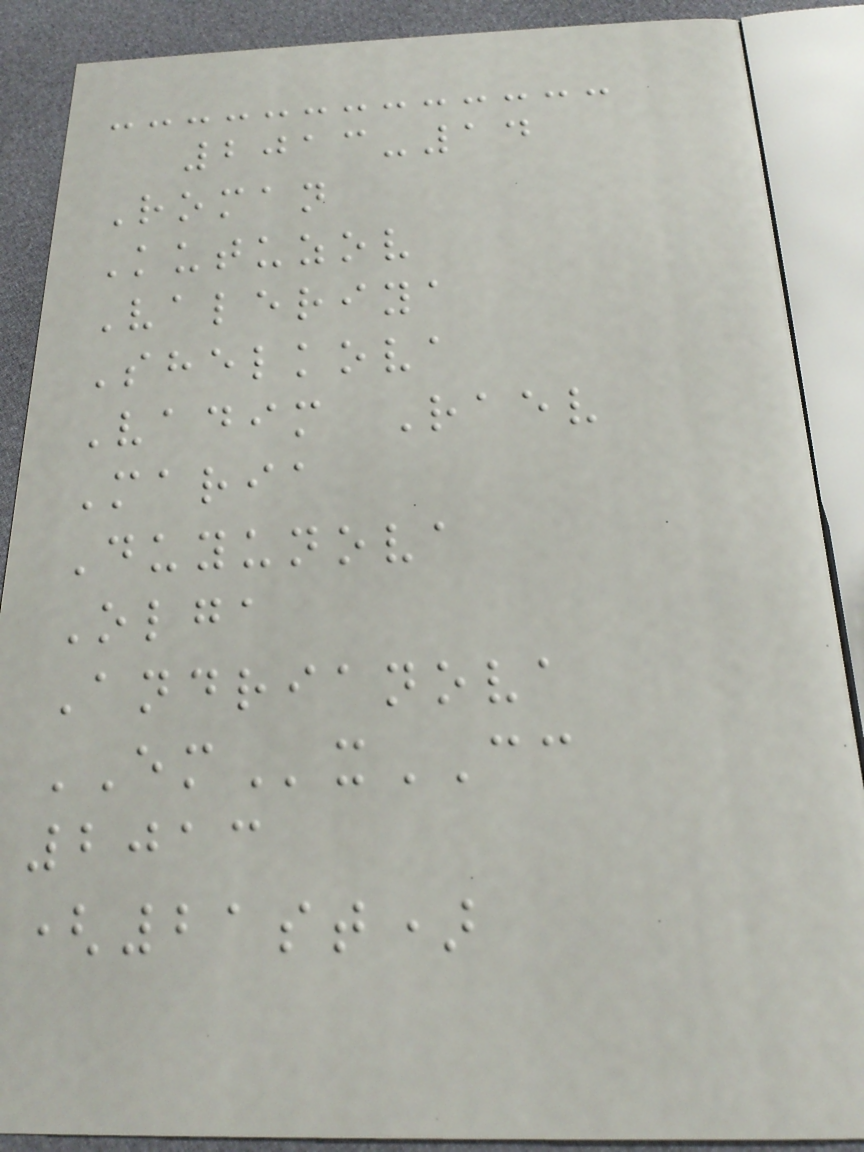2013-14
Roman
Kutuzov
Valeriya
Shelkova
Vadim Raev
Maria
Duyunova
Olga
Andrianova
EMxCC
2013
(21st)
